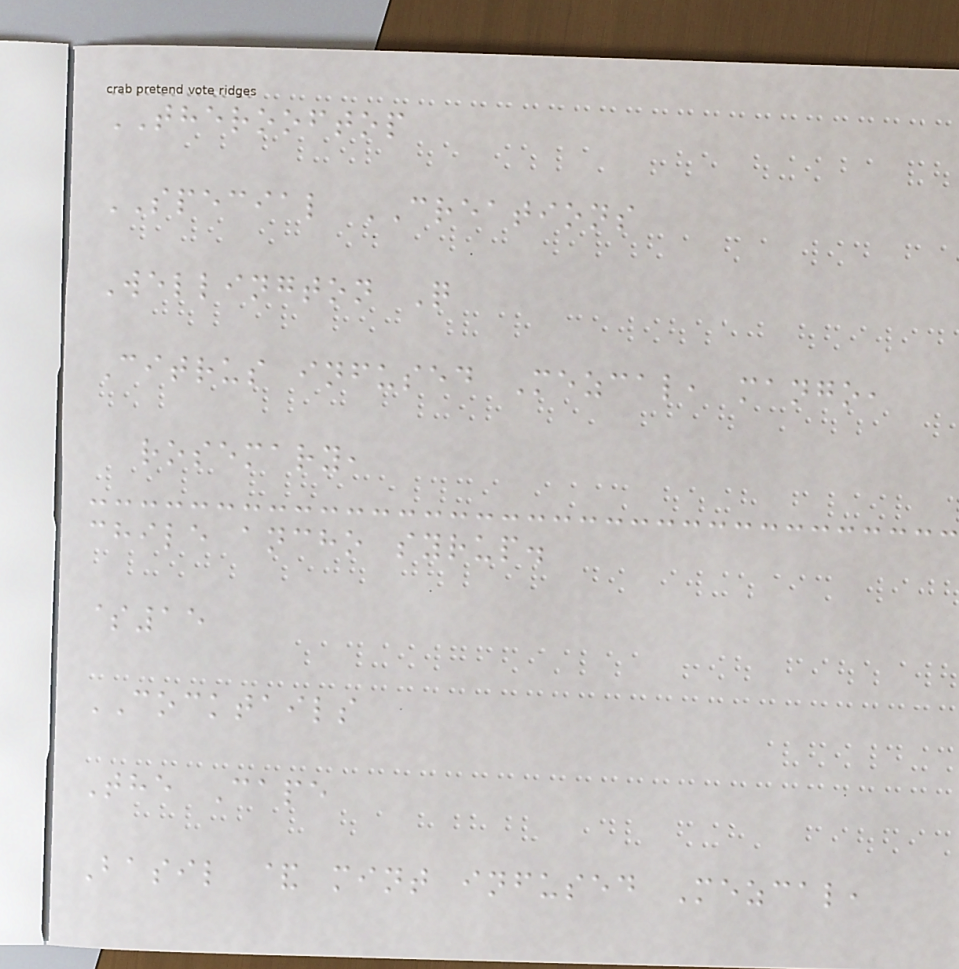THEROOFTOP
SPECIAL CREATIONS
Wellington Q
Citrus infused Mezcal, mango,
rosemary,
chile ancho syrup.
$15
COCKTAILS
The Cape
Basil & mint infused Mezcal,
